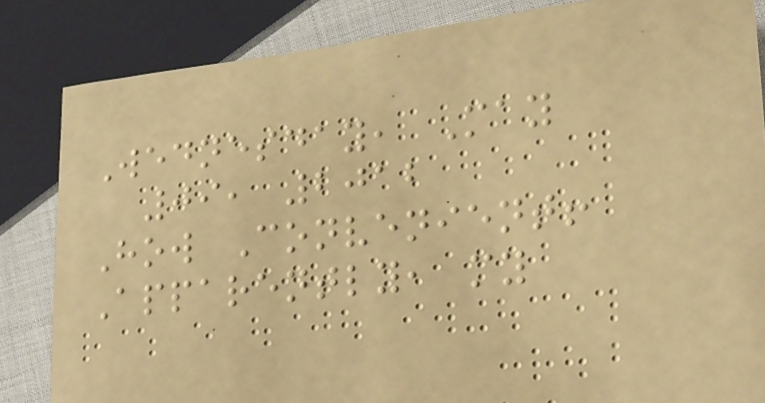Wednesday, May
09, 2012
How Convenient!
Apparently, my
